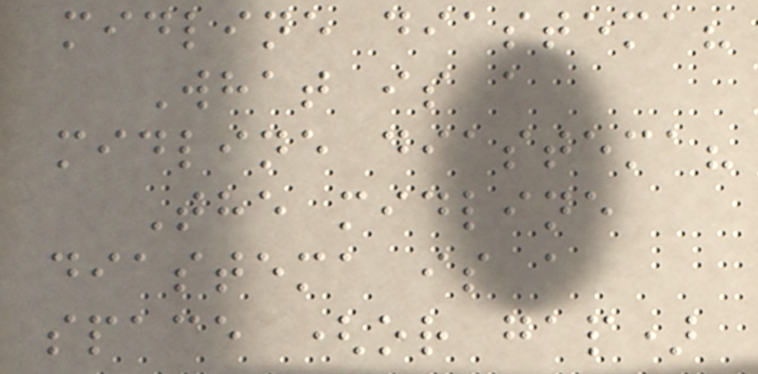midline diastema?
What is a
midline diastema?
The midline
diastema is a
space (or gap)
